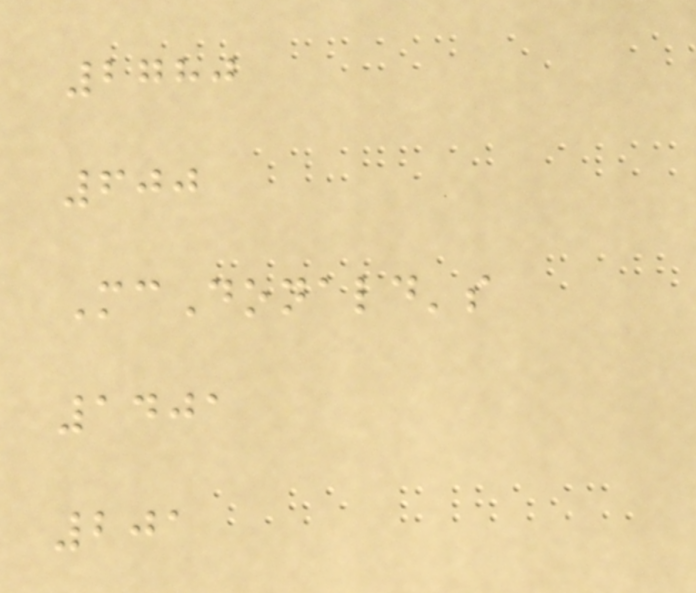2780
600
McDonald's
1401
201
